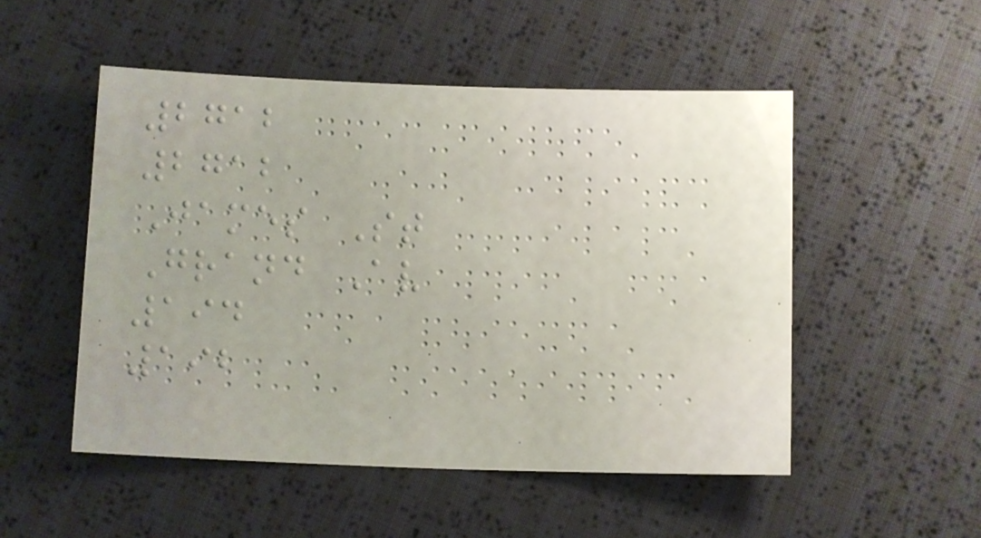2712
2712
James St
Grand Av
194
192
